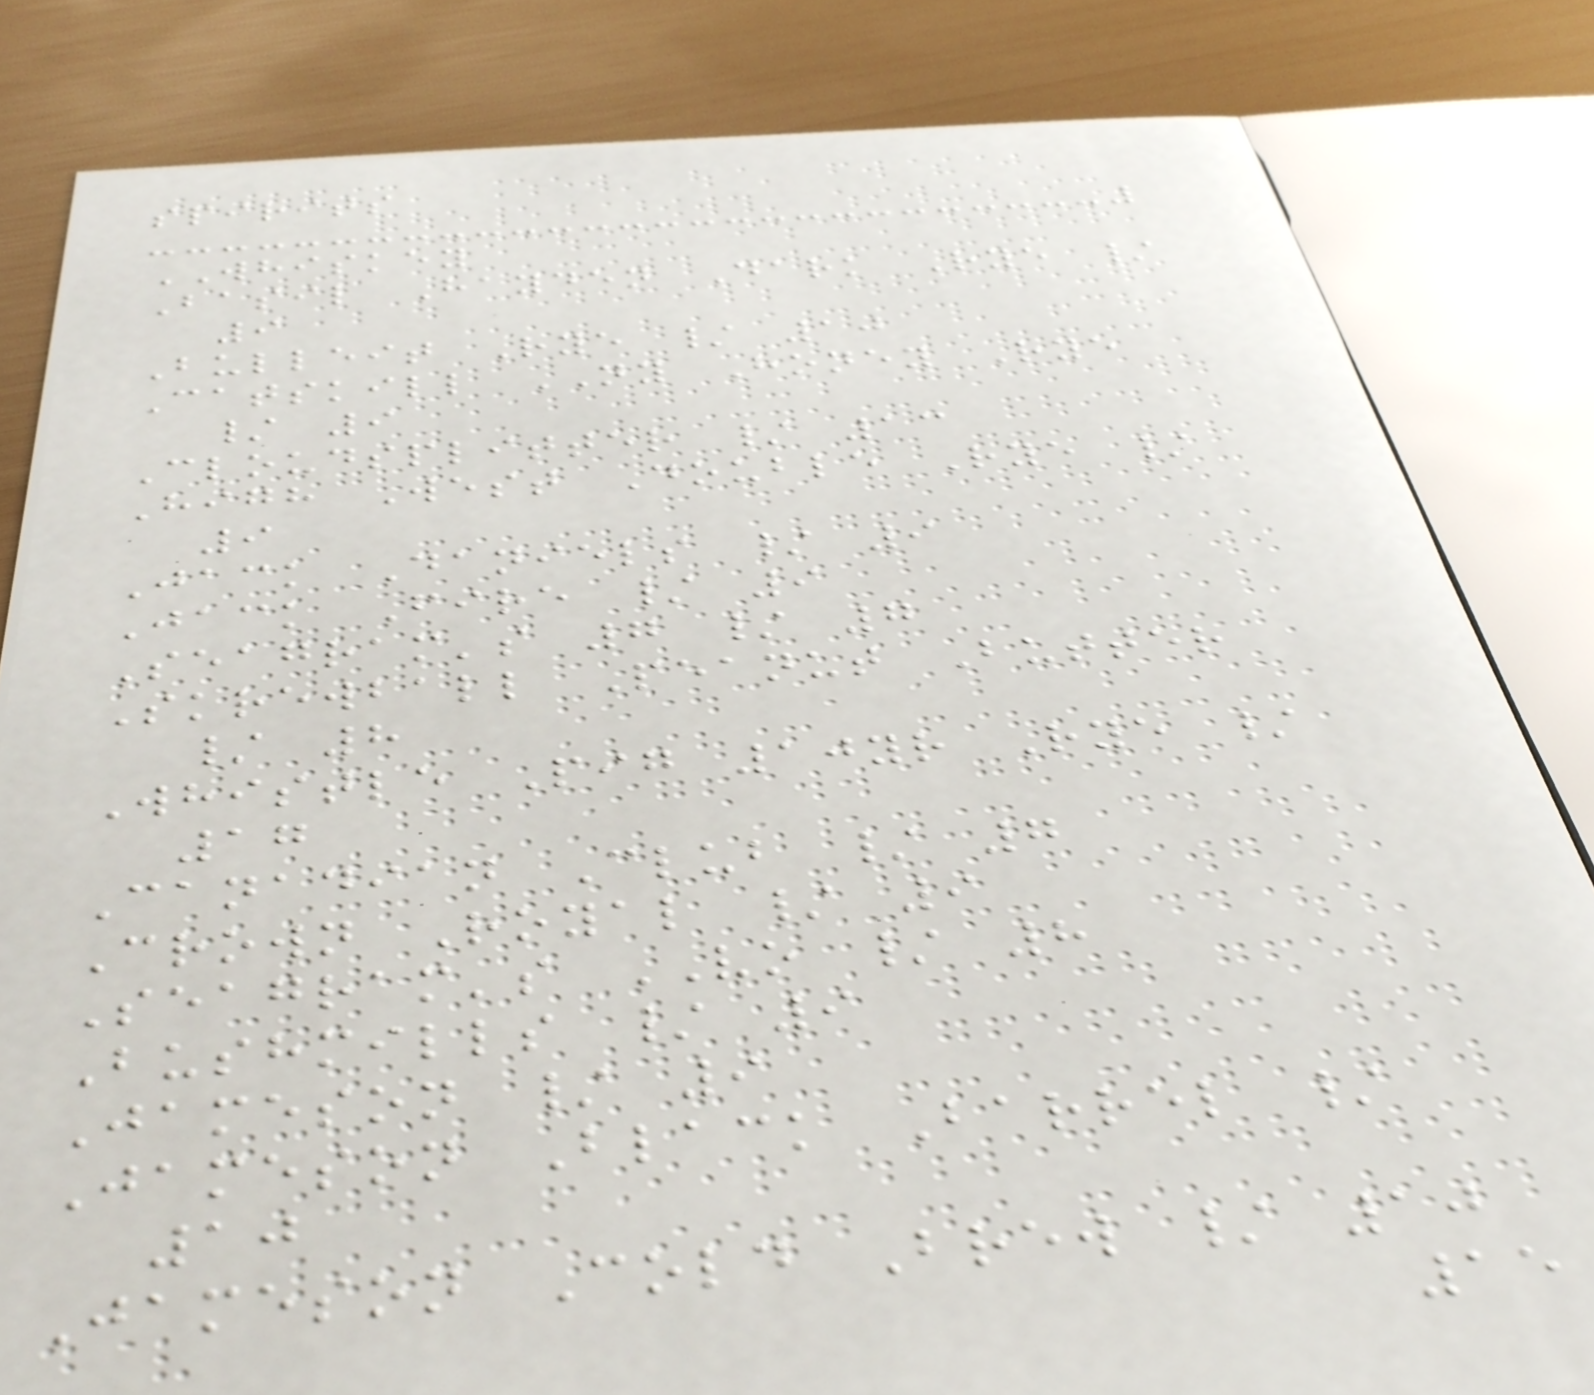spirits
WHISKEY
Basil Hayden Dark Rye /
9
Bulleit Rye / 10
Catskill NY Honey Rye
/ 9
Cloudsplitter / 13
High West Double Rye /
9
Jack Daniels / 9
Jack Fire / 9
Seagram's 7 / 7
Skrewball Peanut Butter
/ 8
Whistle Pig 10yr Rye /
17
Canadian Club / 7
Crown Royal / 9
Seagram's VO / 8
Bushmills / 9
Jameson / 9
Jameson Black Barrel /
10
Jameson Cold Brew / 10
15
